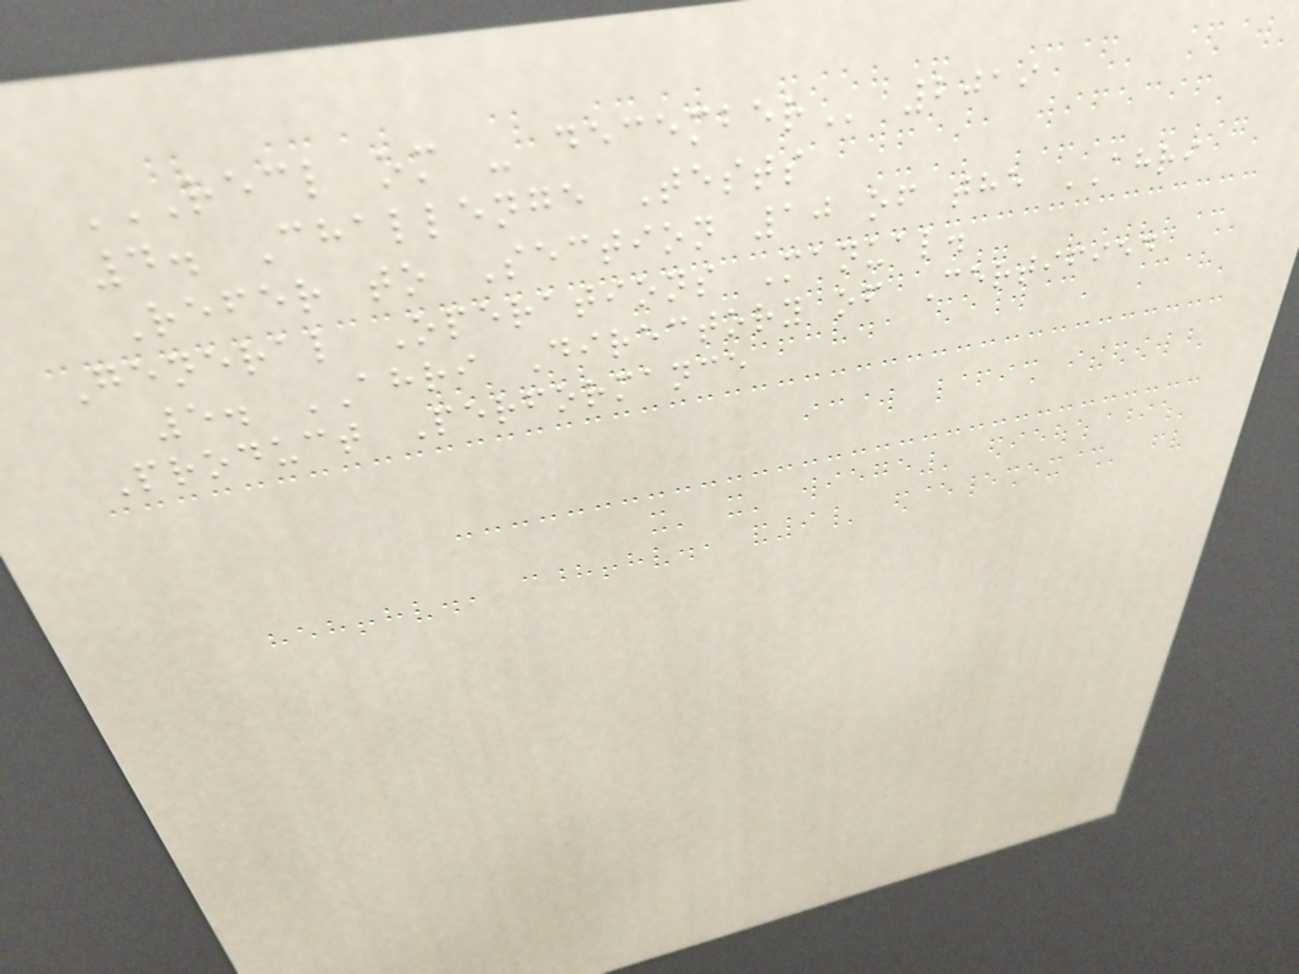RECL OM - DECEMBER 2019
4. Challenge Tests
Refer to Section 10 of the AHRI
General Operations Manual.
5. AHRI Directory of Certified
Product Performance
